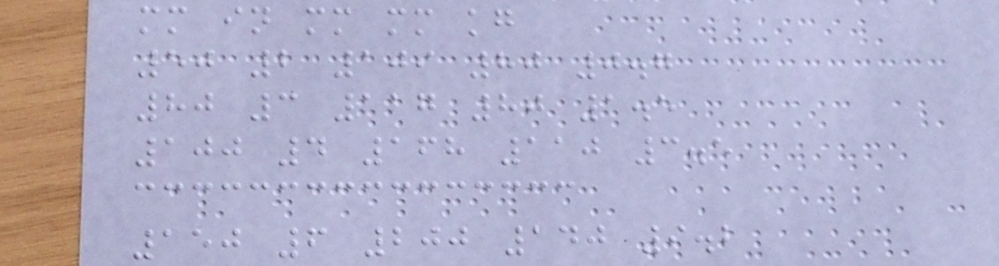mm in mm mm kg
50 2 109 80 0.7
80 3 117 80 1.5
100 4 168 110 3.5
150 6 200 140 9.2
